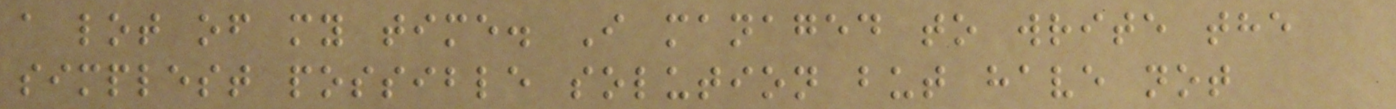a lot of my time. I managed to write the
simplest possible solution but have not
